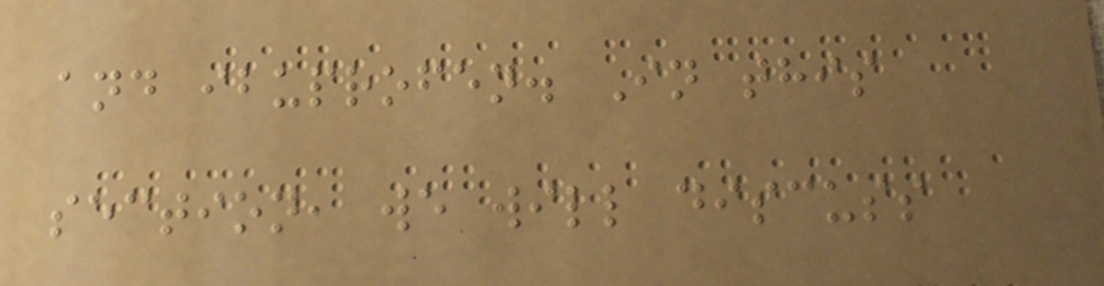and ibuprofen. In this
section, we will discuss
